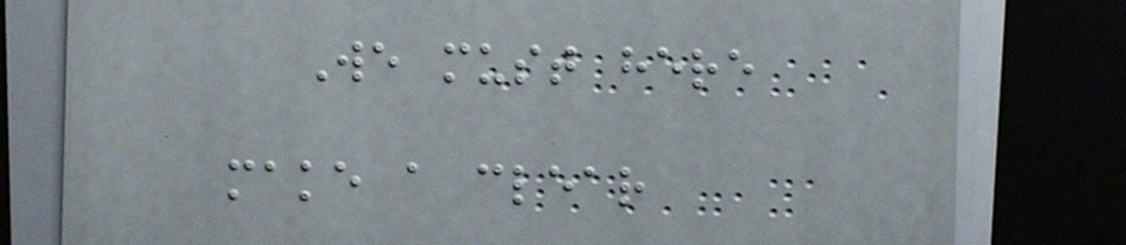We must here
make a clear
